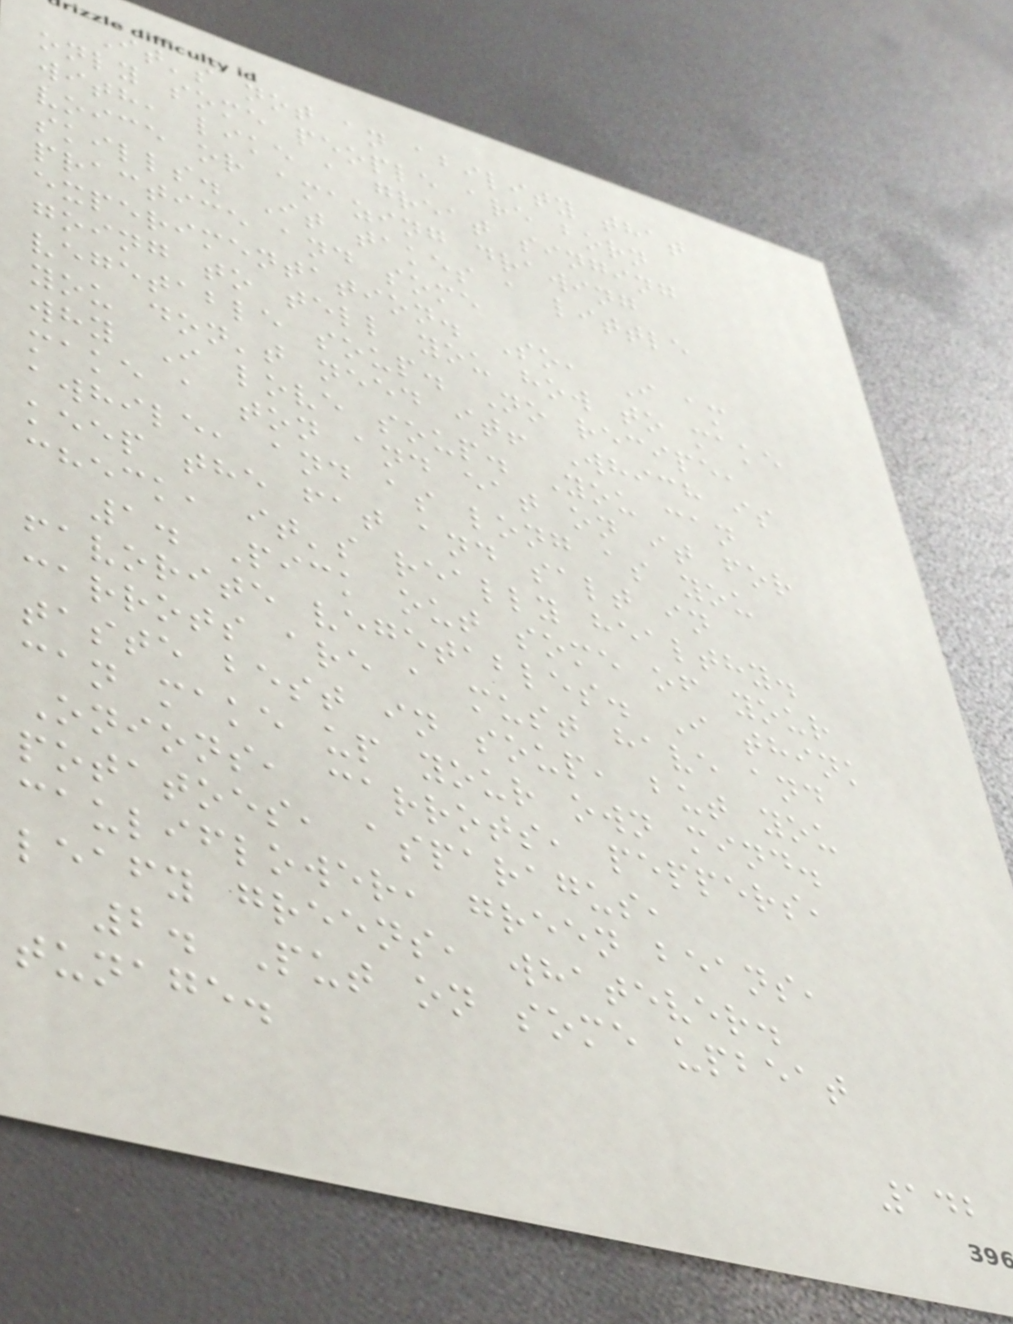It's not an ability that
only some people are born
with, like a great singing
voice or amazing drawing
skills. It takes a little
practice and some
experimentation. So, I am
going to tell you how to make
vegetable soup. No recipe,
you don't need it! Which is
why I love soup. You can
make a ton and eat on it for
awhile, and as long as you
keep the fat and salt in
check, it's really healthy.
1. Pick out some of your
favorite vegetables. I think
carrots are a must have and
taste best in soup, but you
can make up your own mind.
Onions, carrots, peppers,
potatoes, asparagus,
cauliflower, green beans,
leafy greens, whatever.
2. Put on some upbeat
tunage.
142
